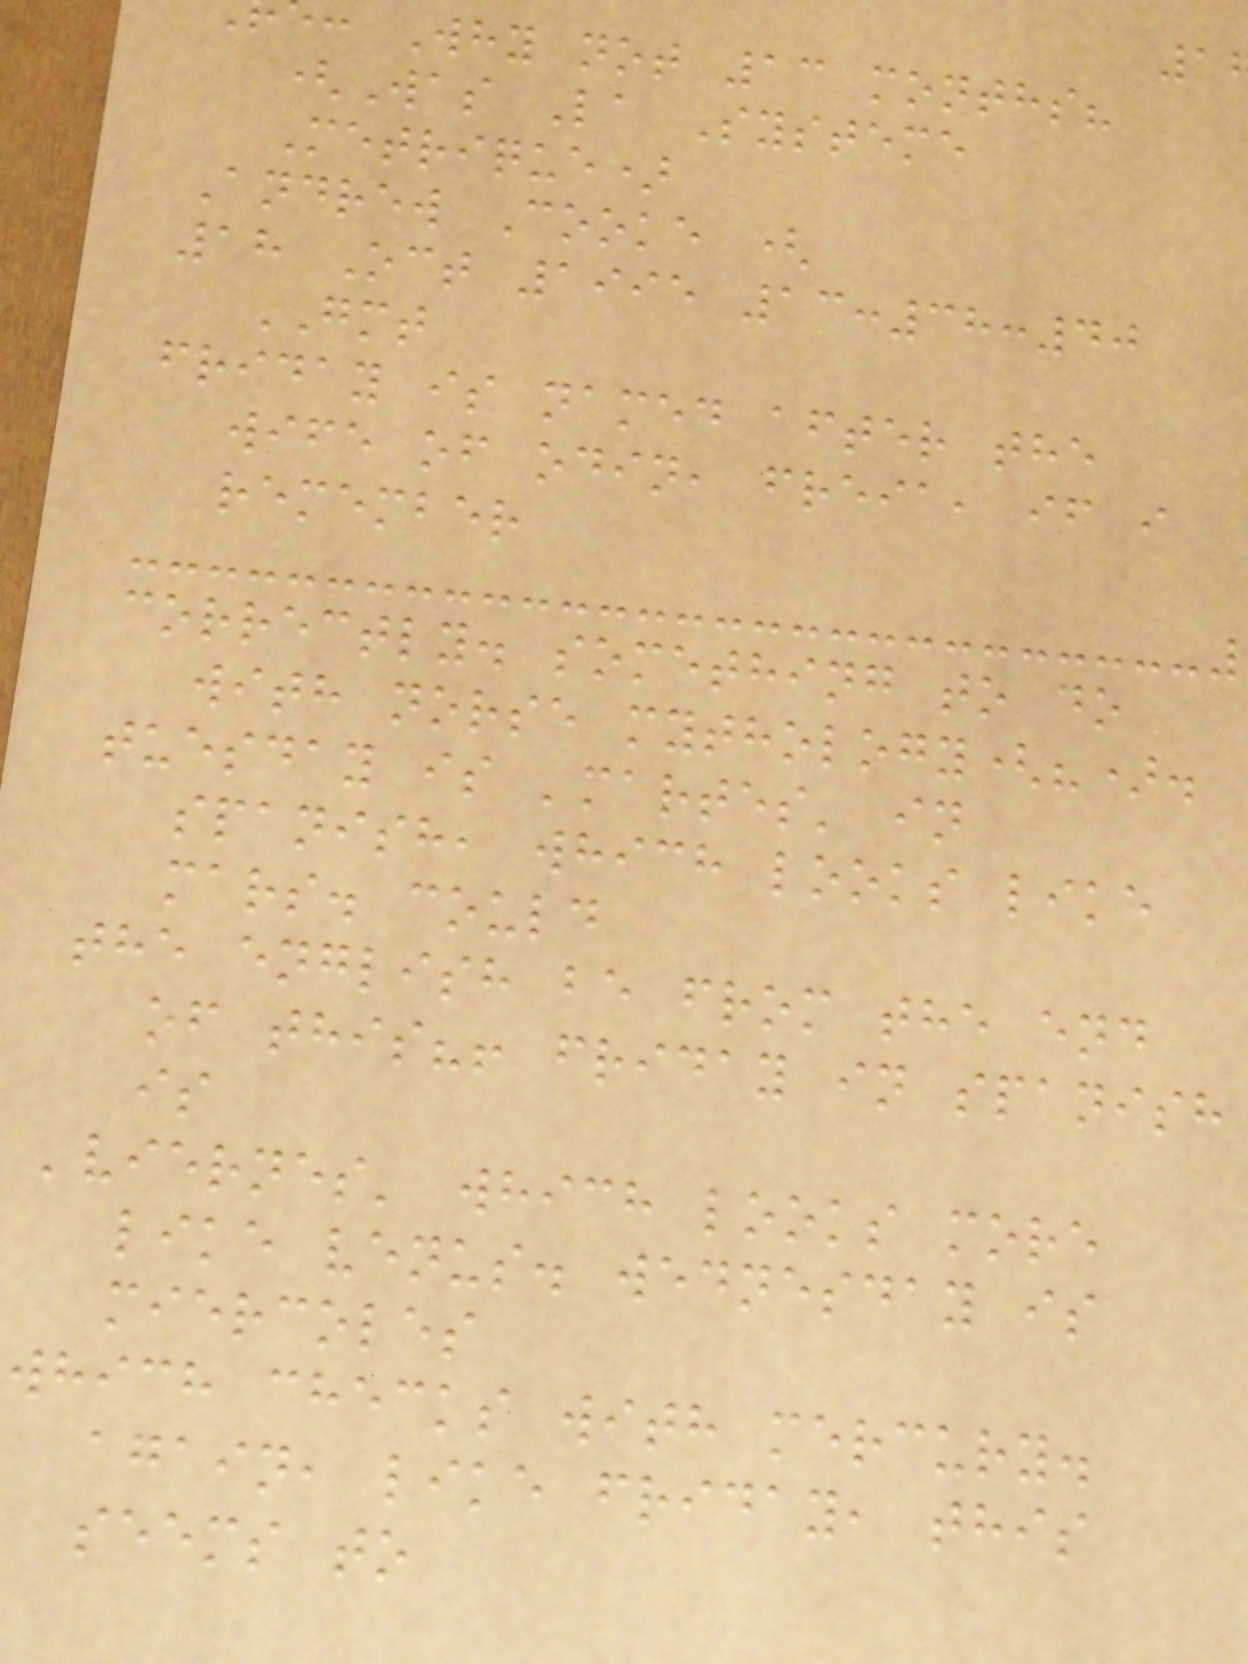: Why not 13 months?
(Was La Systeme
Metrique)
Andrew Cooke (
18 Oct 1995 13:38:40
GMT
friday is named after the
wife of odin, freia, if i
remember
correctly. something to do
with norse mythology(?).
tuesday is 'martes' in
spanish, which looks like
mars. could
the english be from the end
of this?! friday in spanish
is
'viernes' which looks more
like venus. wednesday is
miercoles
which checks with mercury.
again, like friday, this
seems to
